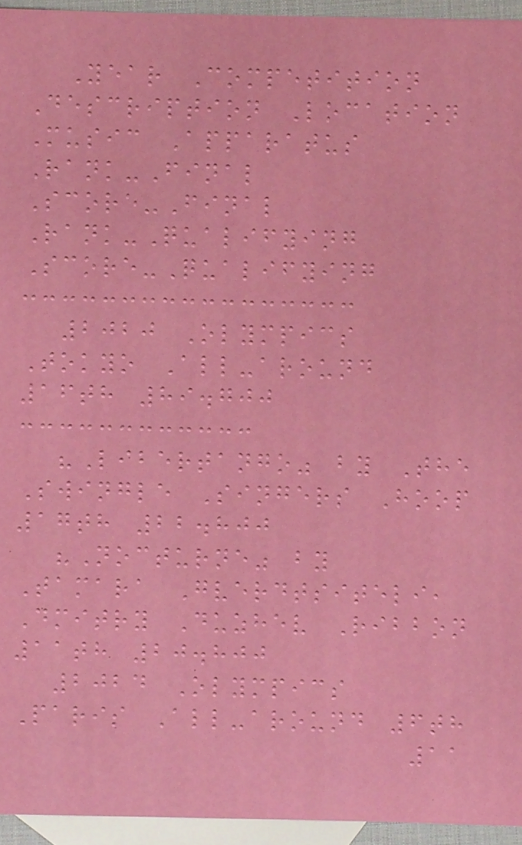Year Competition
Description Location
Music Apparatus
Rank-Final
Score-Final
Rank-Qualifying
Score-Qualifying
2020 Olympics
Tokyo All-around
16th 89.700
"Libertango" by The
Swingle Singers Hoop
17th 22.800
"Nocturne" by
Tamara Gverdtsiteli,
Dmitry Duzhev Ribbon
11th 20.800
2024 Olympics
Paris All-around 6th
11
